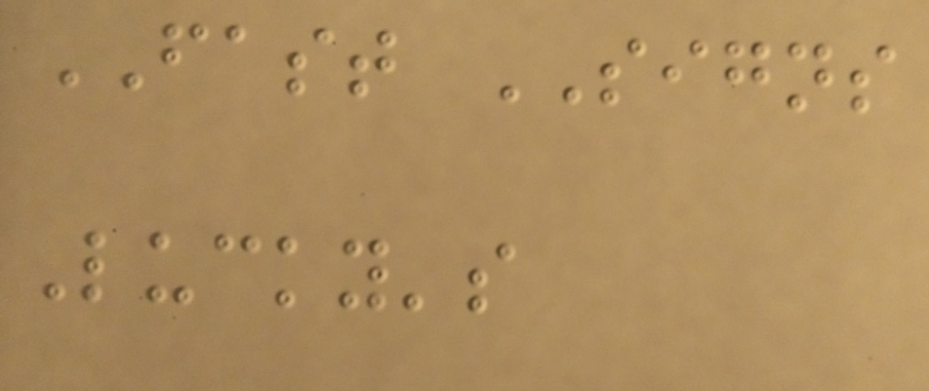FAST SIGNS
Lucky's
